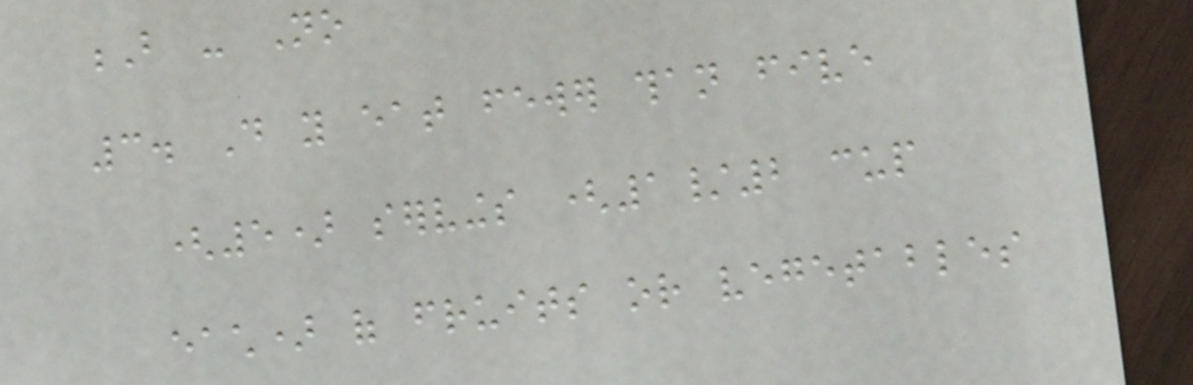B - No
3. Do you eat fewer than five
(5) servings (1/2 cup
each) of fruits or vegetables
